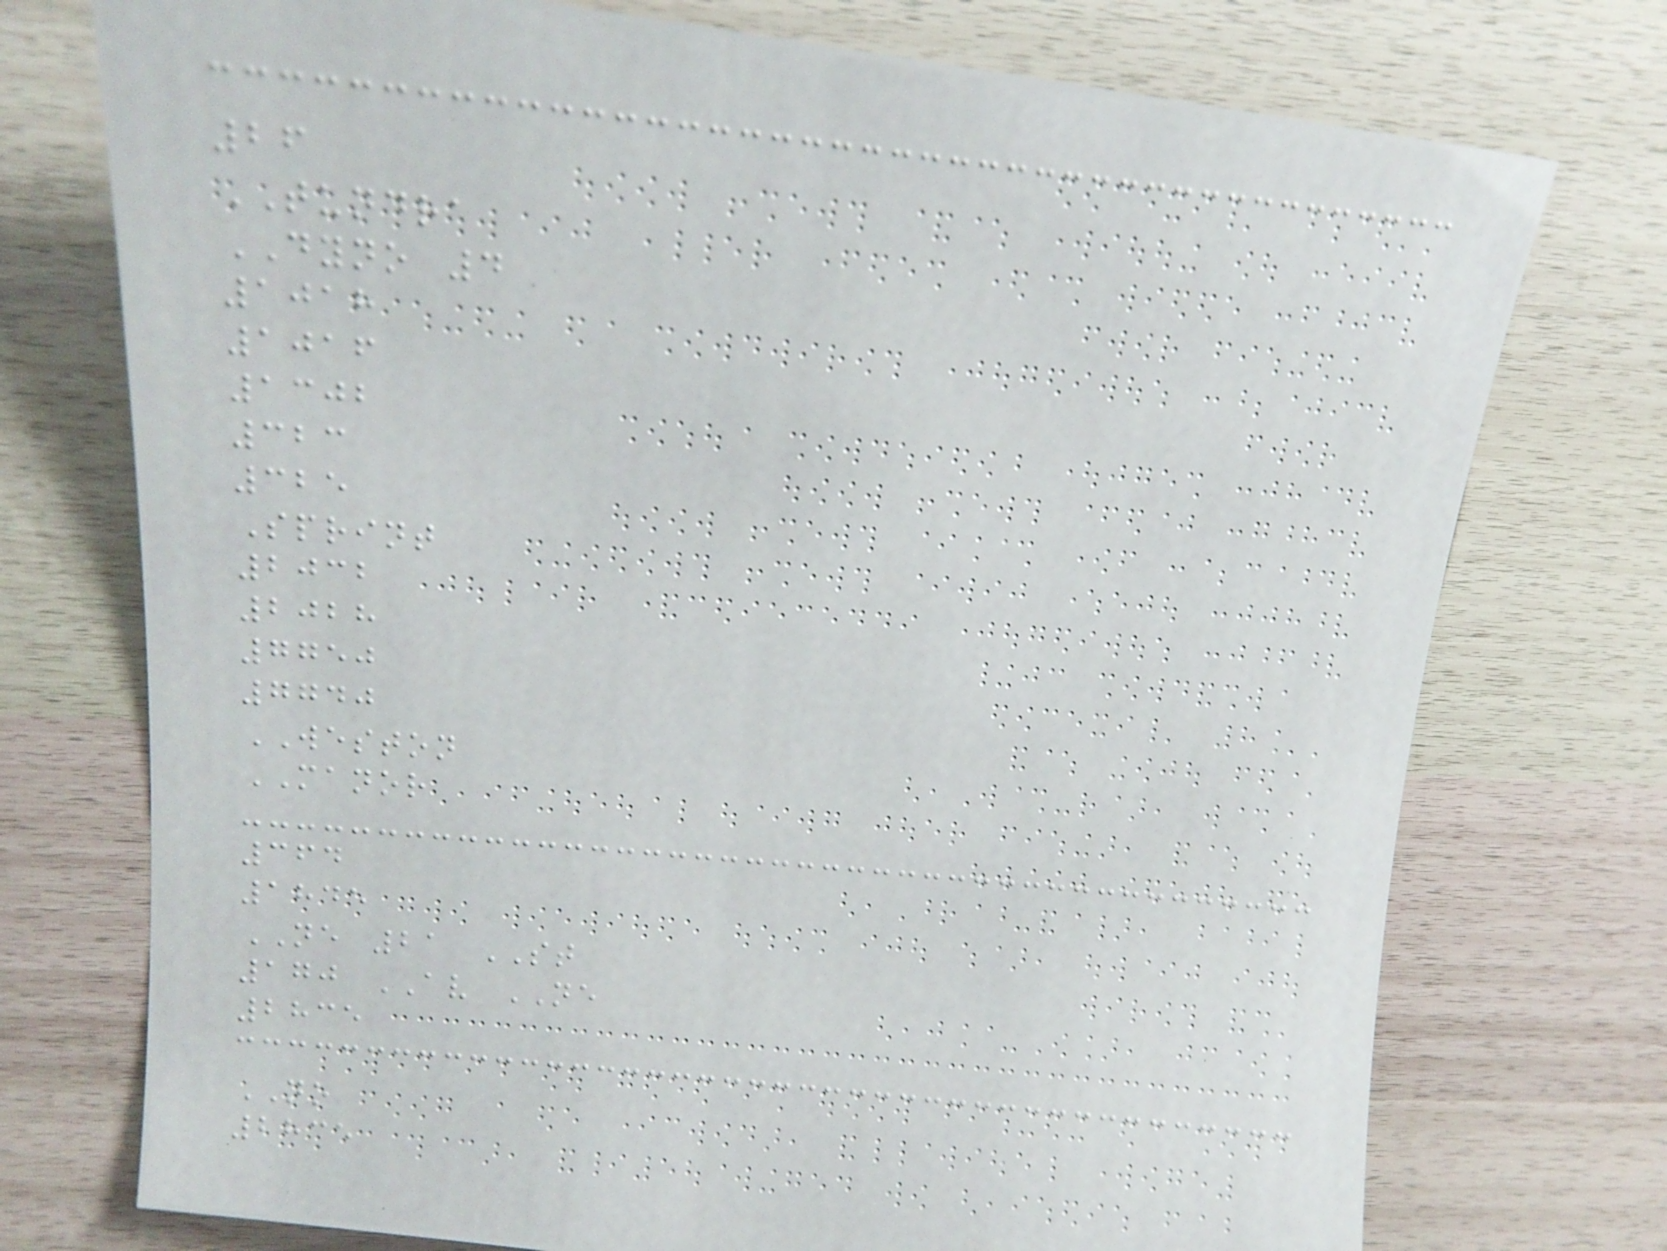26
TUNDRA
DYNO 4
1018
1016
1302
323
325
Sprint
2032
2028
7750
7740
WESTON
MANOR
364
1845
NE 21 ST
170 AV NE
2835
NO
2835
